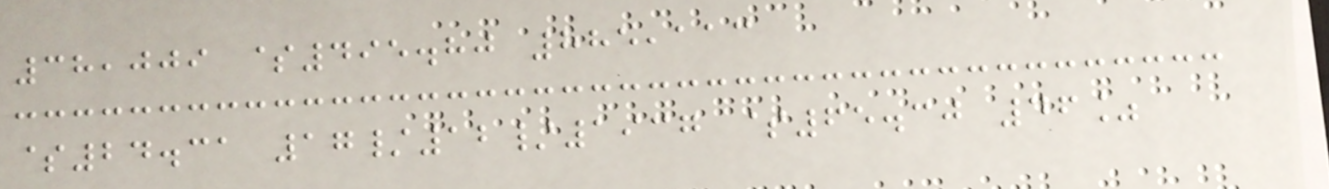38,009 $495.80 885,113
$24.31 17/12/1937 $65.30 46%
